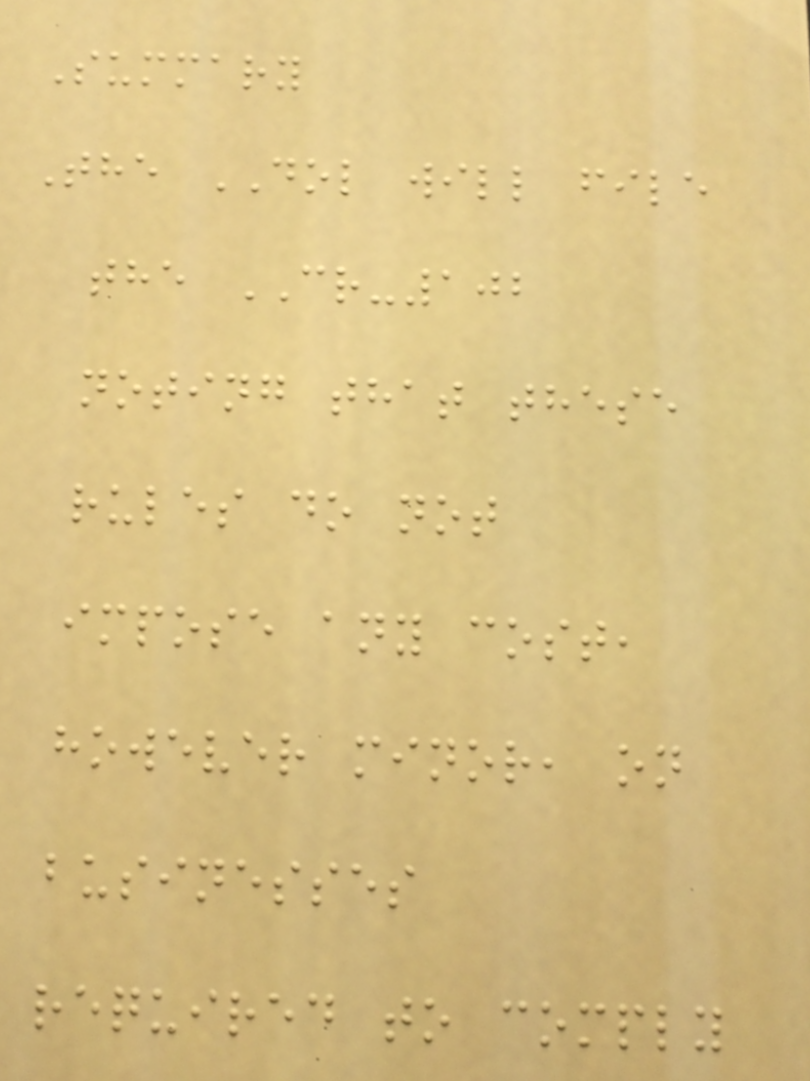Summary
The DOL will file
the CR-102
noting that these
rules do not
impose any cost,
however minor, on
businesses
required to comply
